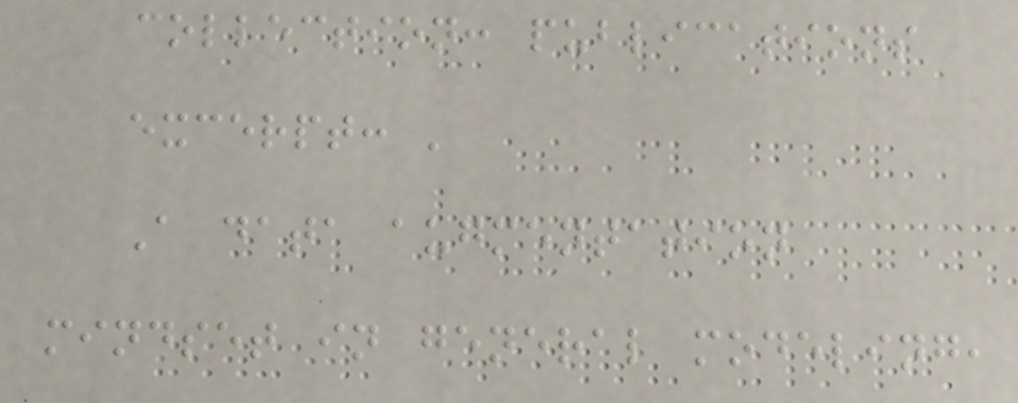collection: publications
excerpt: '
A data augmentation
mindset in general modeling,
